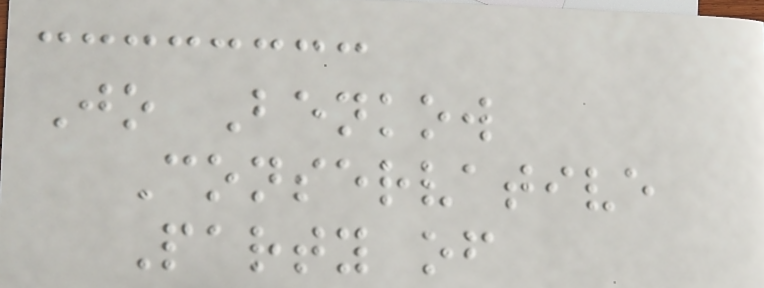Jo Benkow
Conservative
Party of
